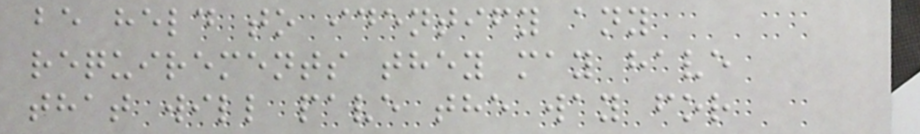be held to identify any
requirements they may have
that will pave the way for
